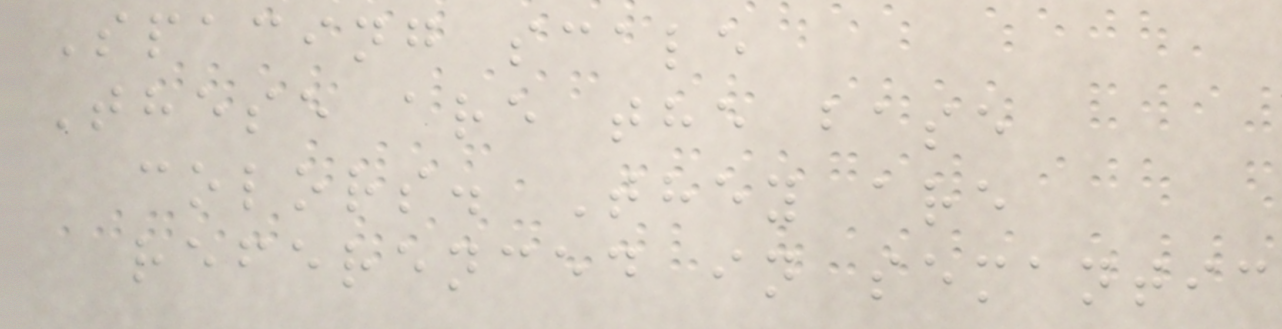Spacing scale
These are the base
colors. They are
referenced in semantic
